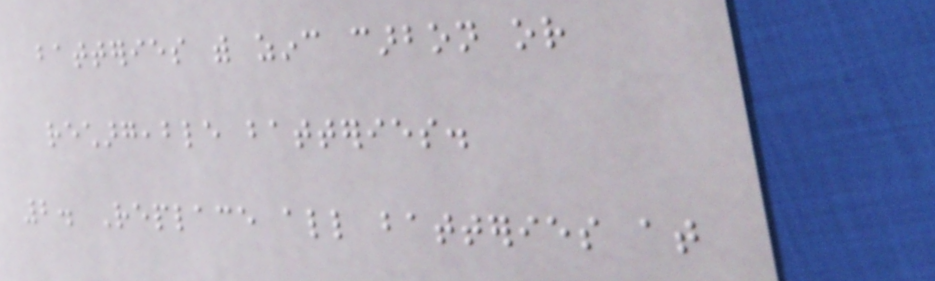batteries with zinc carbon or
rechargeable batteries.
2. Replace all batteries at
